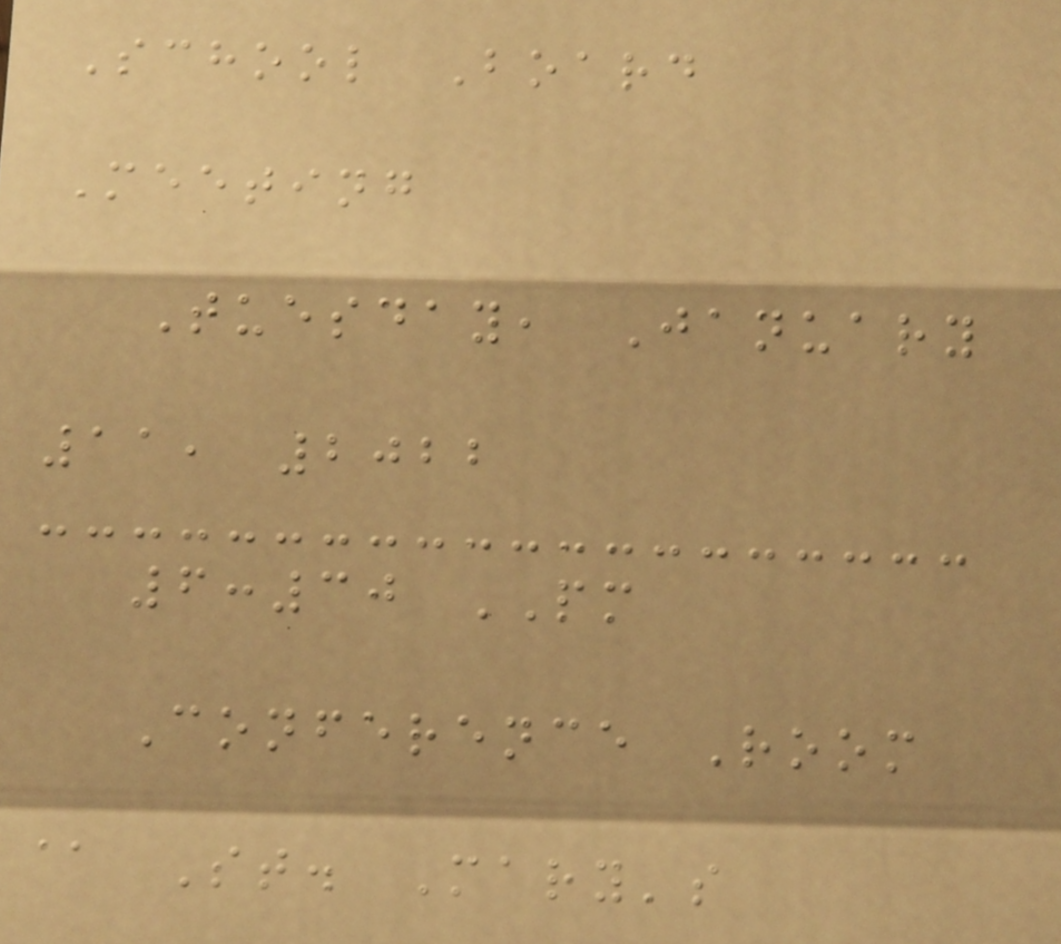School Board
Meeting
Tuesday, January
11, 2022
6:30 PM
Conference Room
@ St. Mary's
